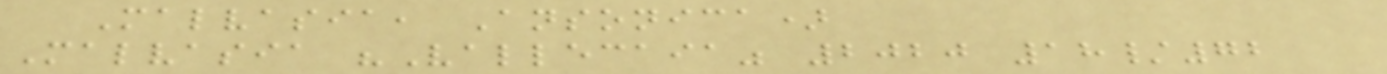Malvasia, Ansonica)
Malvasia "Vallecaia" 2020 18/72
